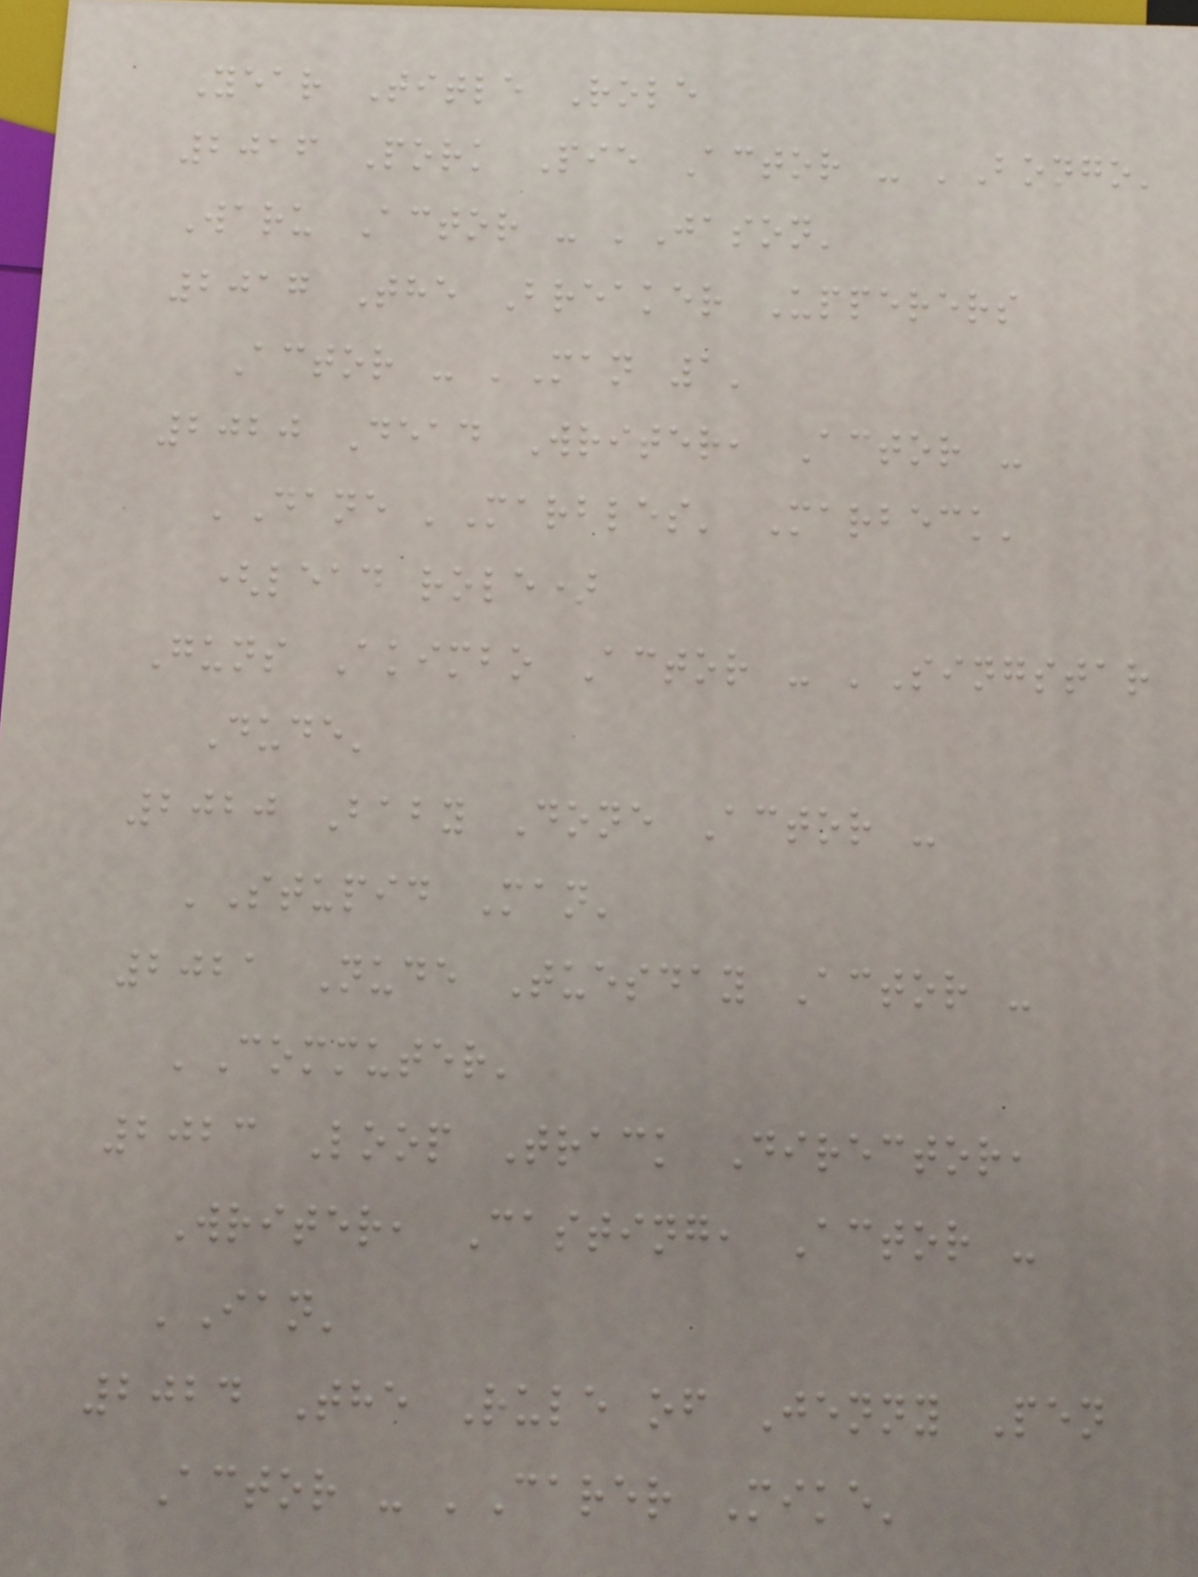Year Title Role
2016 Pork Pie Actor - 'Bongo'
Waru Actor - 'Jason'
2017 The Breaker Upperers
Actor - 'Man 1'
2020 Dead Writer, Actor -
'Dane 'Marbles' Marbeck'
(lead role)
Guns Akimbo Actor - 'Singstar
Dude'
2020 Baby Done Actor -
'Stupid Man'
2021 Nude Tuesday Actor -
'Commuter'
2023 Loop Track Director,
Writer, Casting, Actor -
'Ian'
2024 The Rule of Jenny Pen
Actor - 'Carer Mike'
